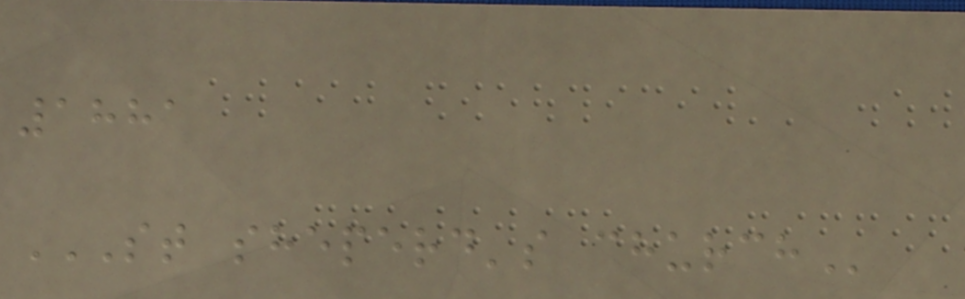1881
ST SHEPERD'S CHURCH
